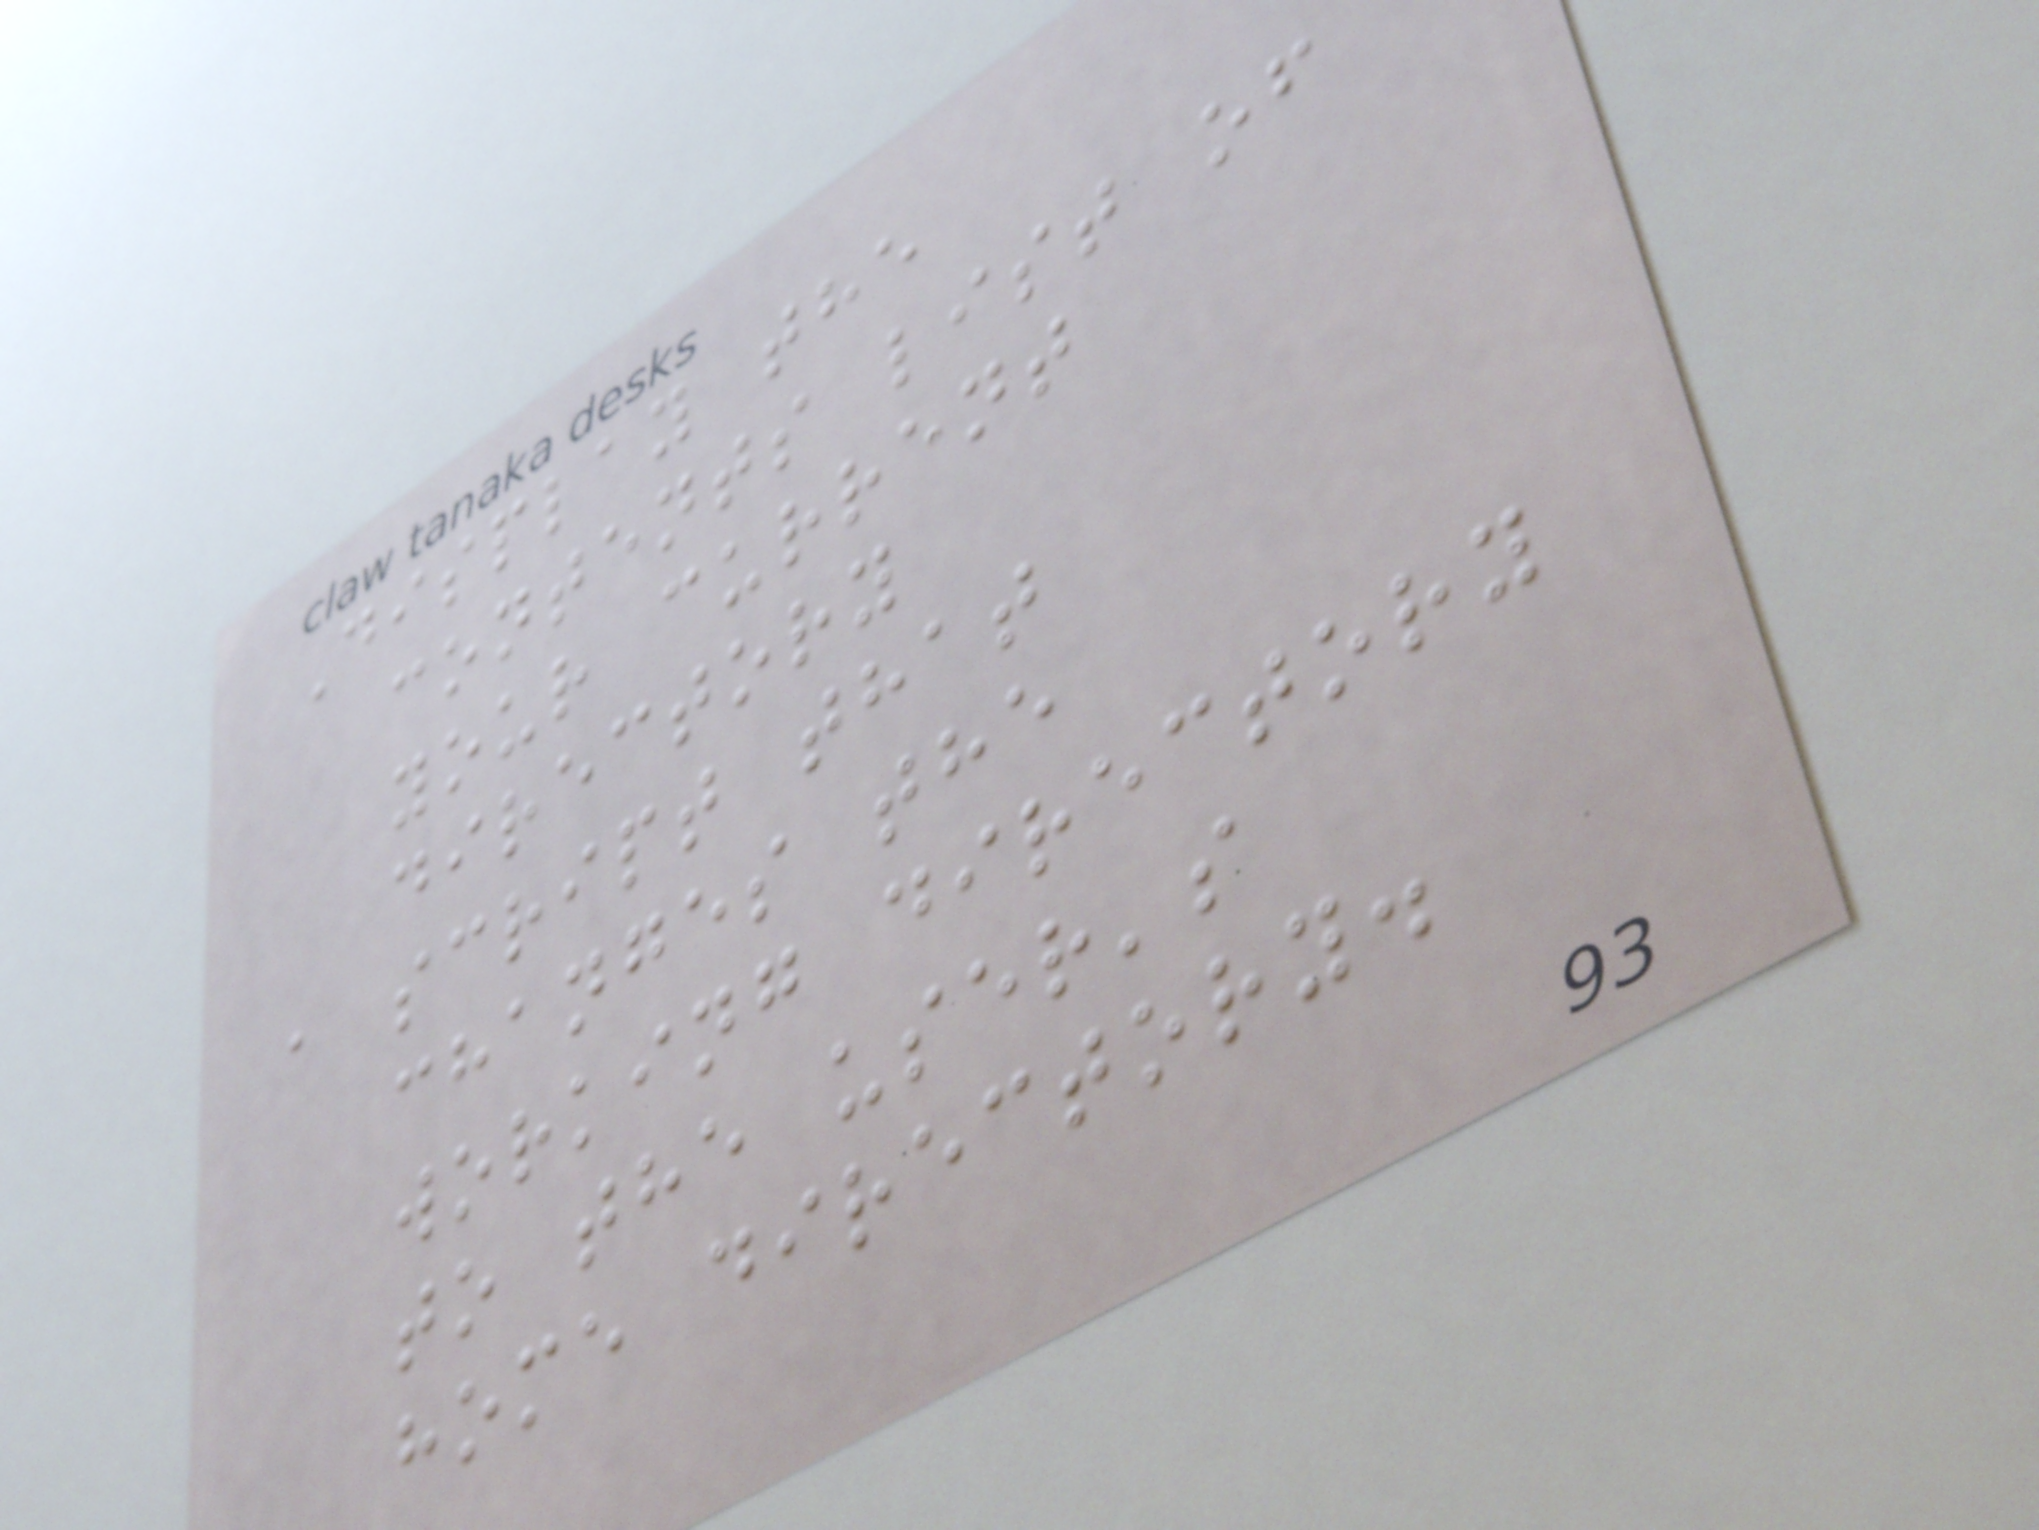Display the
contents list of
your current
directory
a script that
changes the
working directory
to the user's
home directory.
